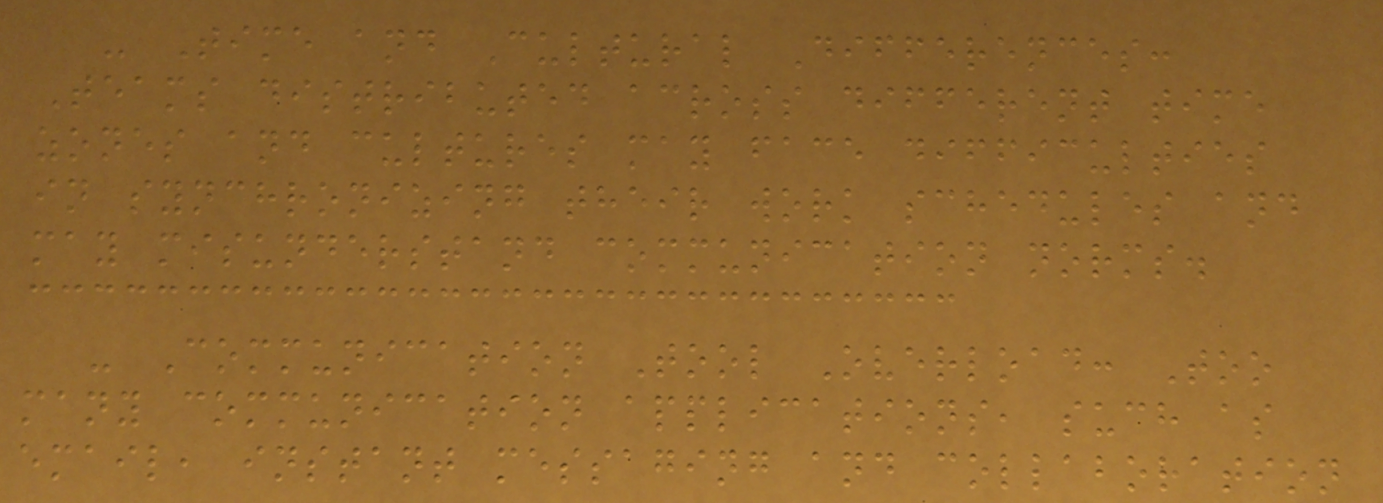- Time and Cultural Differences:
Teams distributed across different time
zones and cultures may face difficulties
in synchronizing their work schedules and
may misunderstand communication norms.
- Communication Tool Overload: Too
many communication applications, such as
email, instant messaging and collaboration
